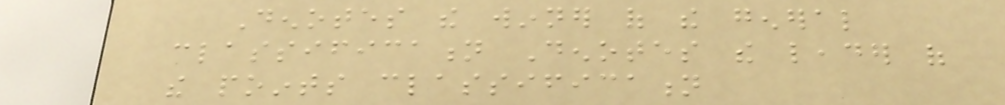Denotes the winner of the general
classification Denotes the leader of
the points classification
